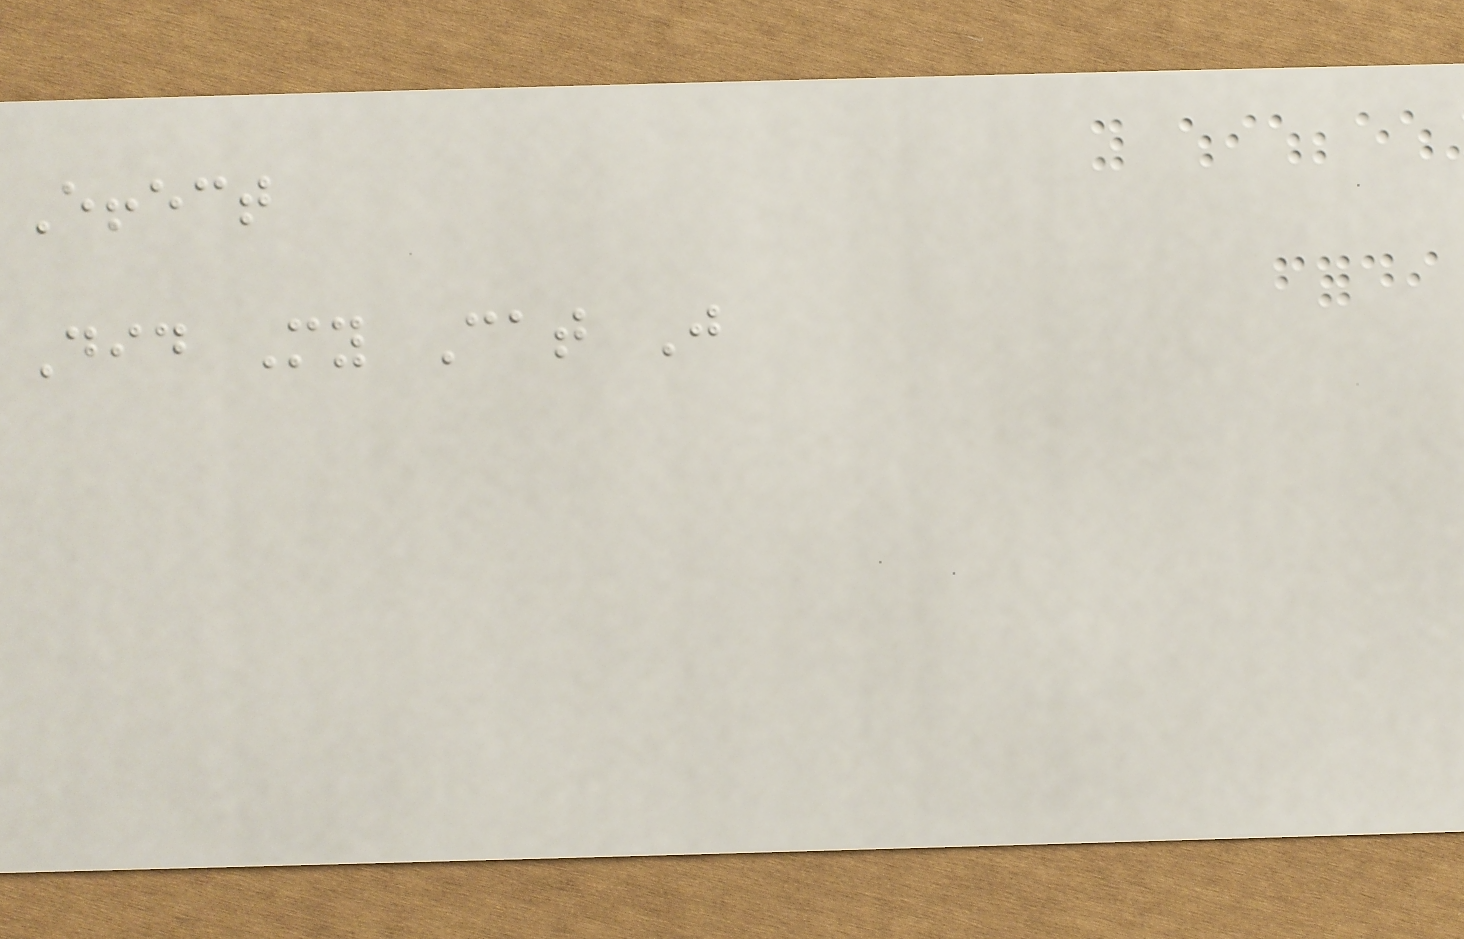Effect
Did My Cat Just
